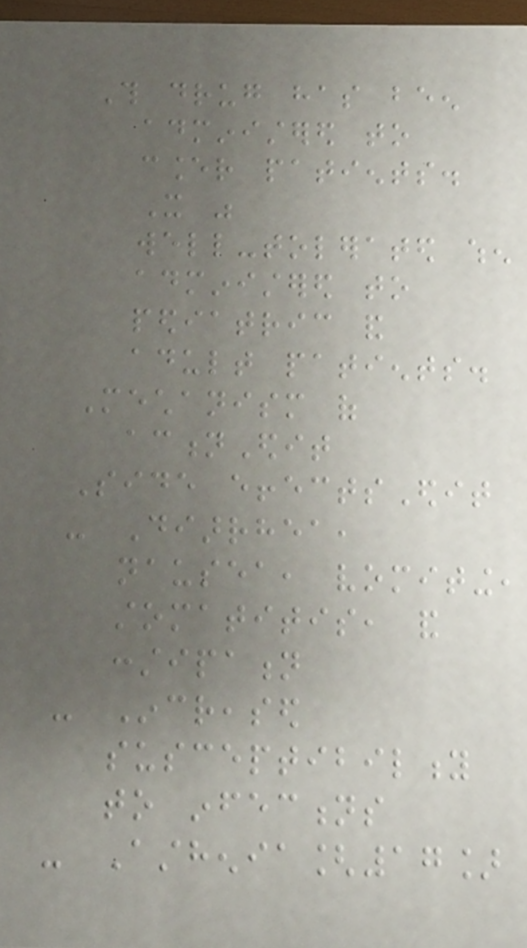This drug has been
administered to
cancer patients.
It was
well-tolerated when
administered to
pediatric and
adult patients.
Mechanism of
actionEdit
Side effectsEdit
- Diarrhea,
nausea, vomiting,
stomatitis, and
constipation
- Increased
susceptibility
to infections
- Asthenia[17]
